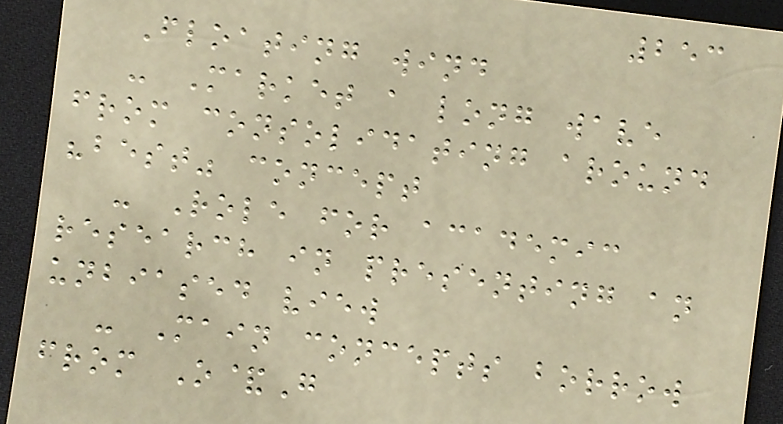253
Floating wind
- Market a long wave
from consolidating around
"best" concept
- Role for academic
research in presenting an
unbiased view
- Main concepts borrow
from O&G
